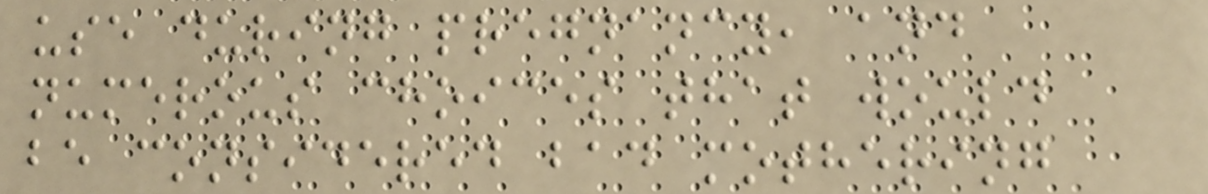use during pregnancy, and
numerous choices that would
be considered bad mothering
